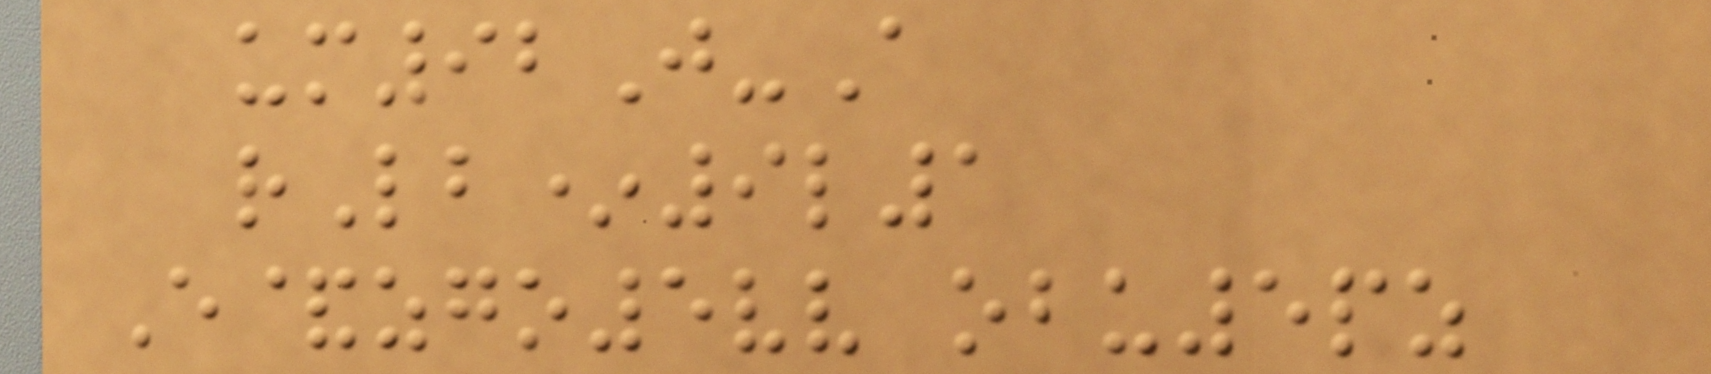um92J-A
rLb*9l1
E&zgo5vv obu5pz
